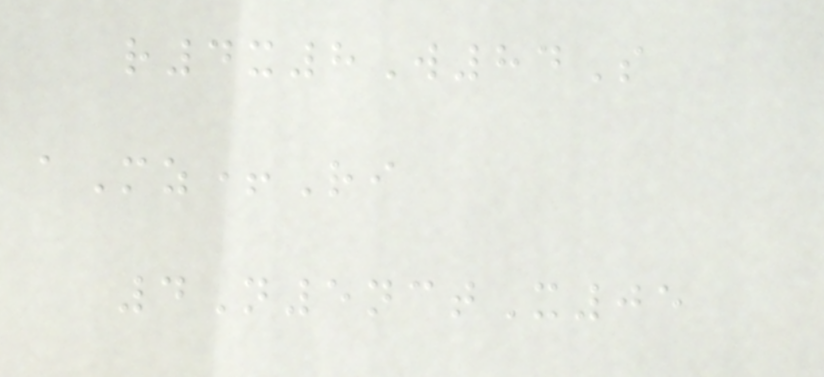r4x8W84S
aMz+Ri
4N5nctX05
